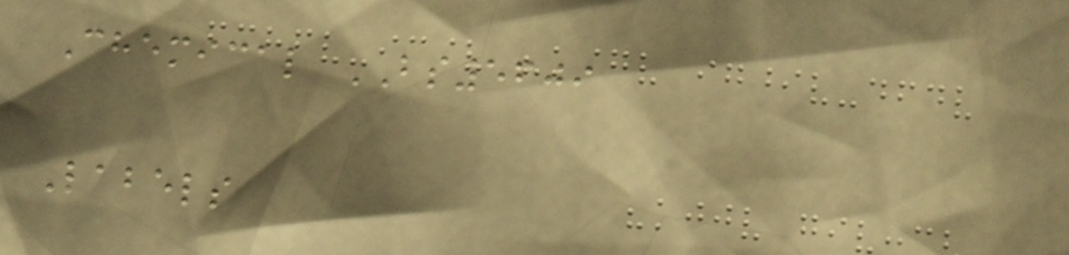Chemical BS5609
Labels
